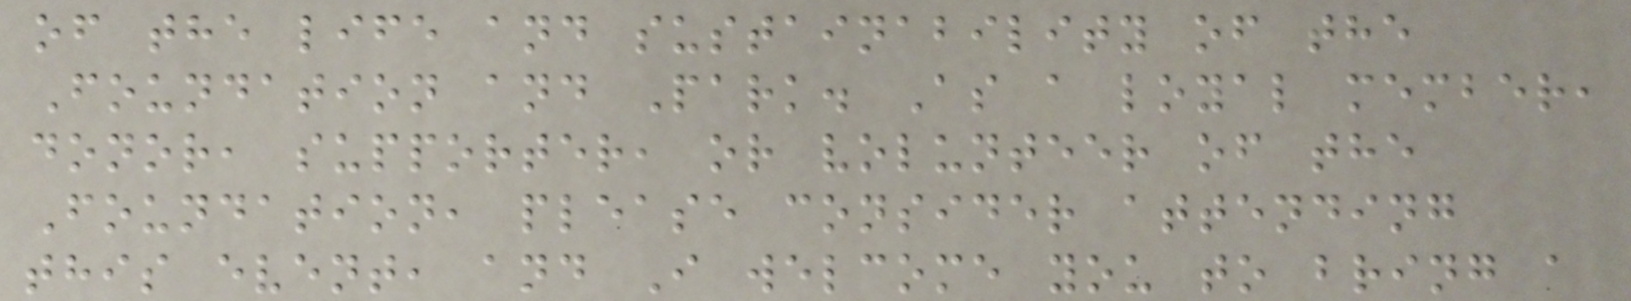of the life and sustainability of the
Foundation and Park. As a loyal member,
donor, supporter, or volunteer of the
Foundation, please consider attending
this event, and I welcome you to bring a
